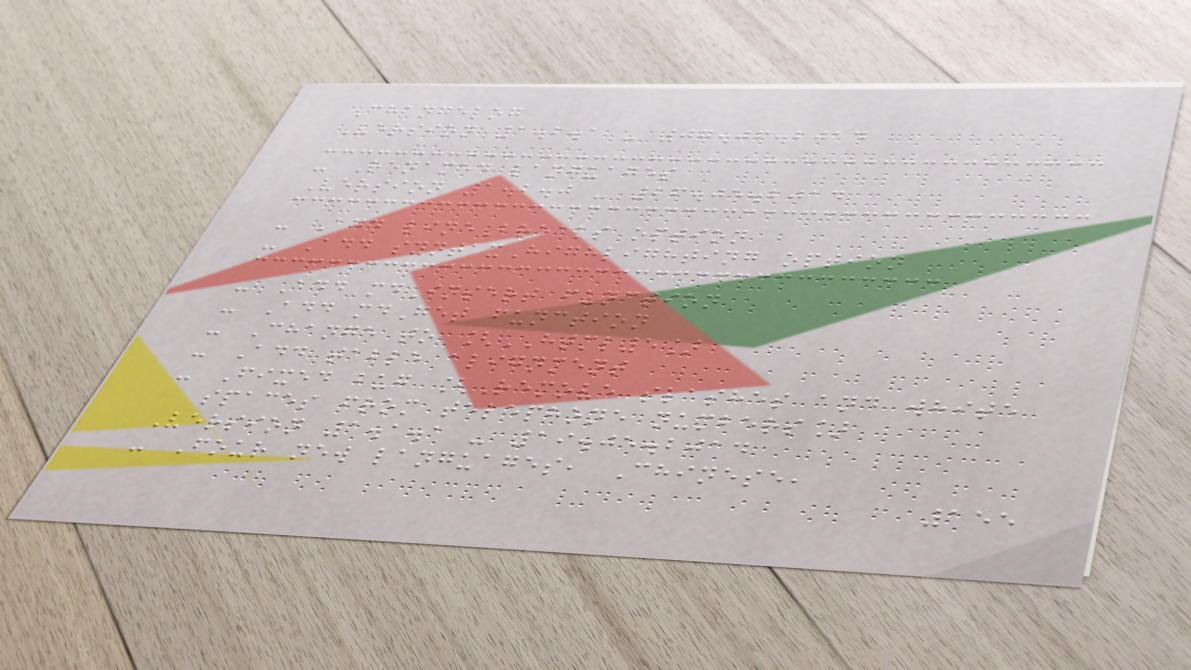Changelog
Version 1.2.1 - 07.06.2014
- Renamed languages
Version 1.2.0 - 26.05.2014
- Add lineBreaks option
- Add syntaxHighlighting option
- Add mdInsert function
- Add mdGet function
- Change to [HTML5]
- Add table alignment
- Fixed bug [Remove slashes and white
spaces from telephone numbers]
Version 1.1.1 - 19.05.2014
- Four new languages, Chinese,
155
